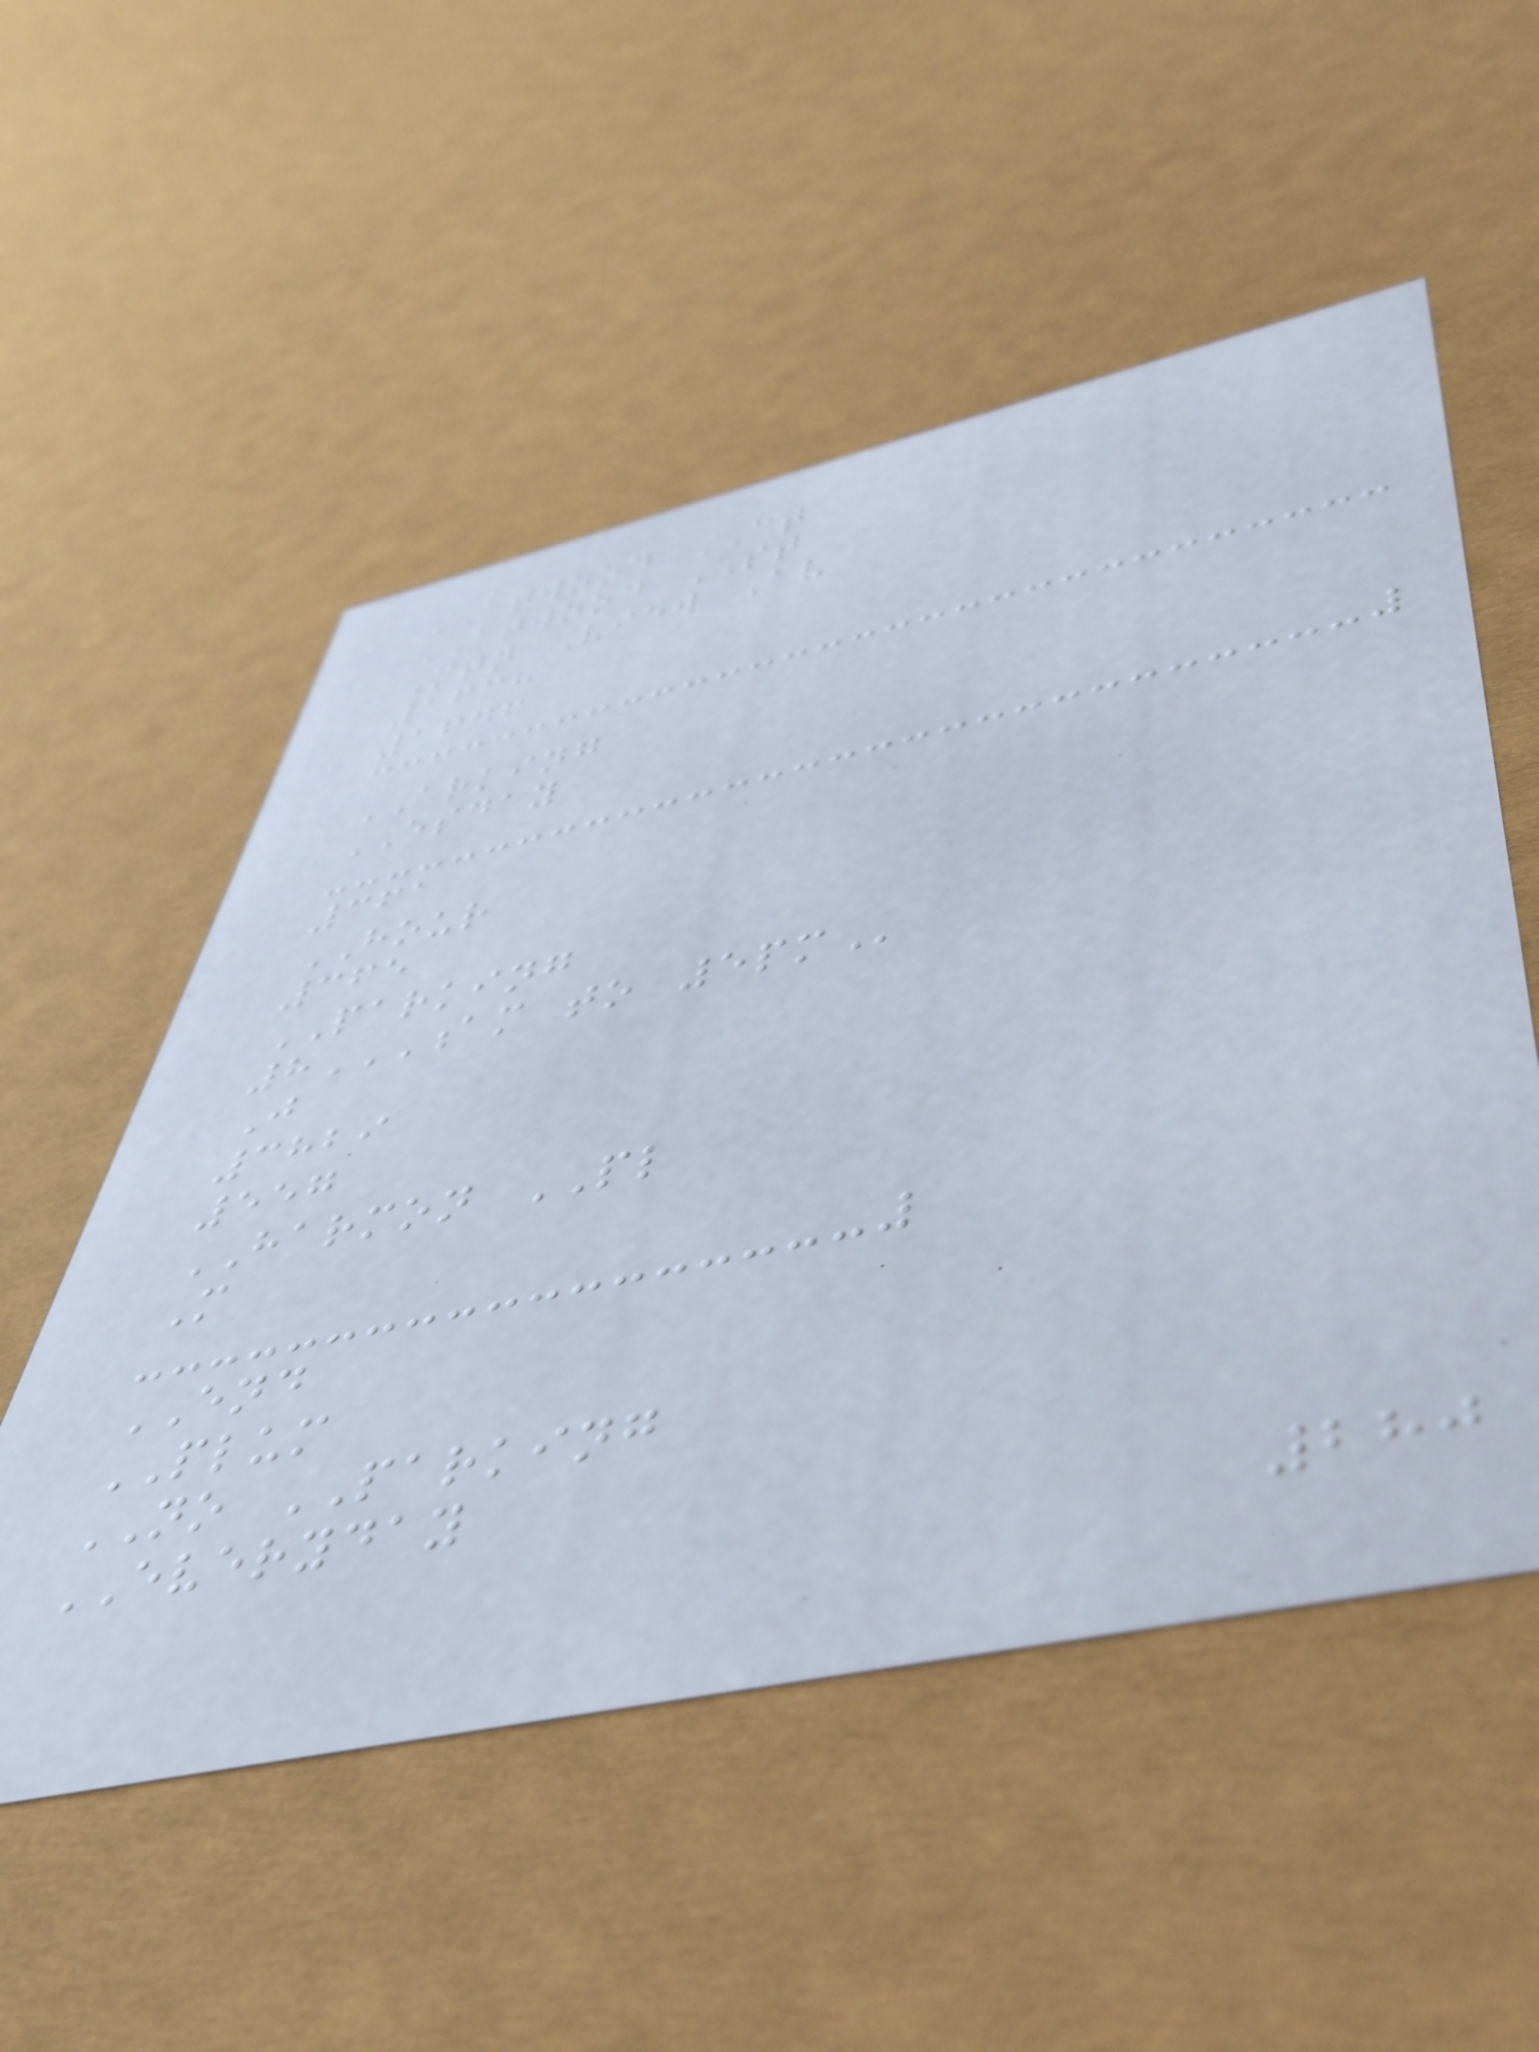ATWOOD CT
ATWOOD ST
Mtn View Av
1638
1646
ARKING
ESDAY
361
HOUR
365
PARKING
8AM TO 5PM
J
3829
557
HARMON PL
M
END
PLUM
NO PARKING
EVERYDAY
280
